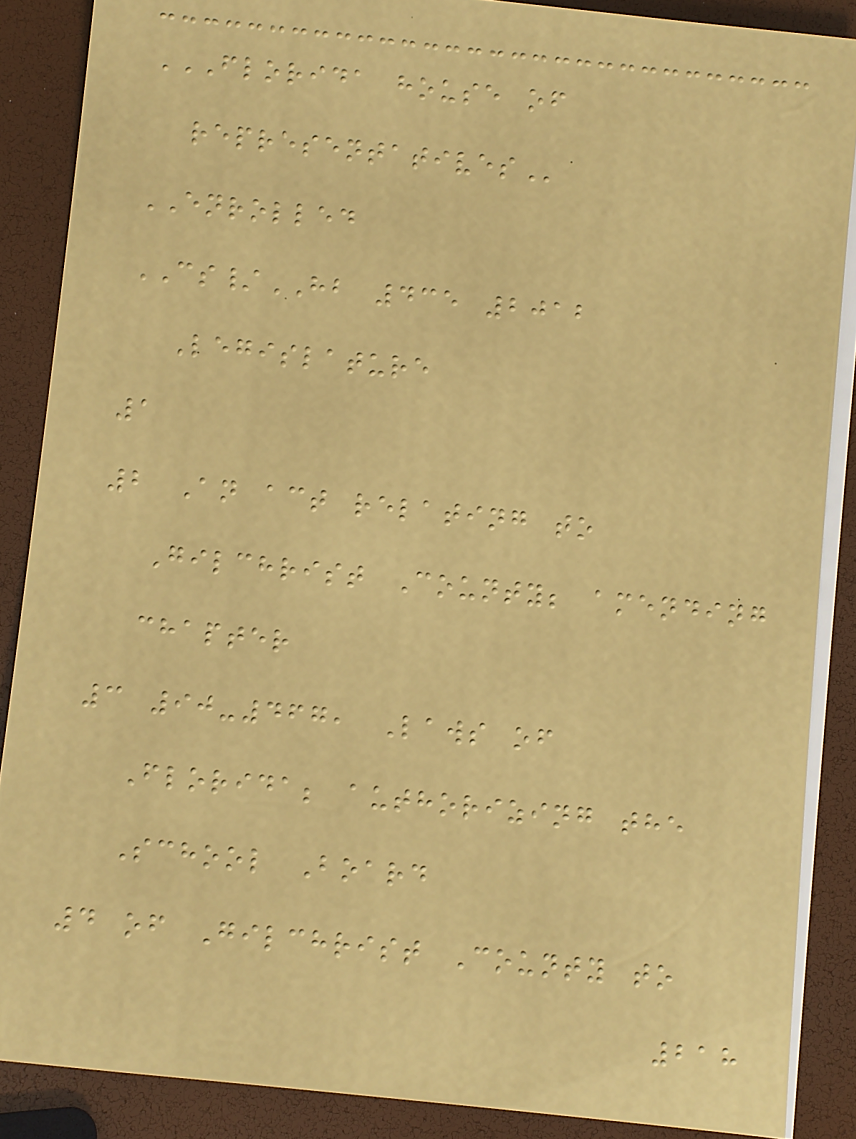FLORIDA HOUSE OF
REPRESENTATIVES
ENROLLED
CS/HB 435 2012
Legislature
1
2 An act relating to
Gilchrist County; amending
chapter
3 90-467, Laws of
Florida; authorizing the
School Board
4 of Gilchrist County to
218
